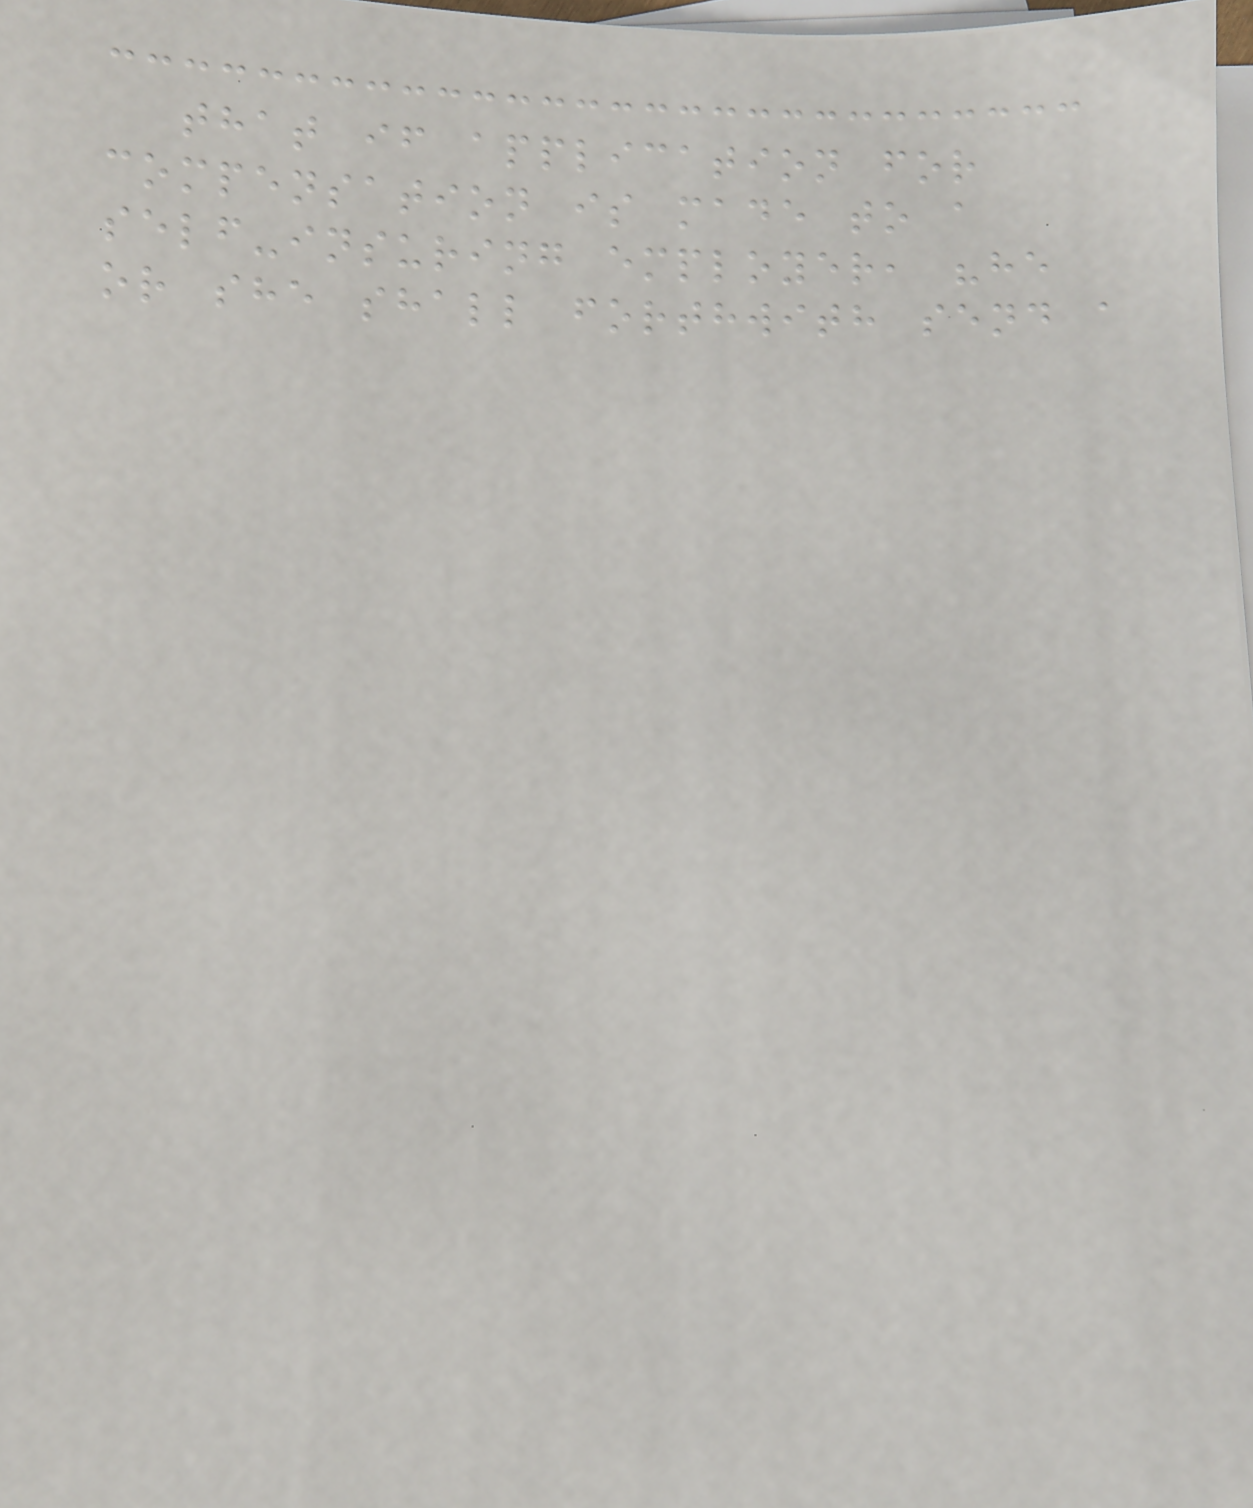that if application for
compensation is made to a
self-insuring employer, "he
or she shall forthwith send a
